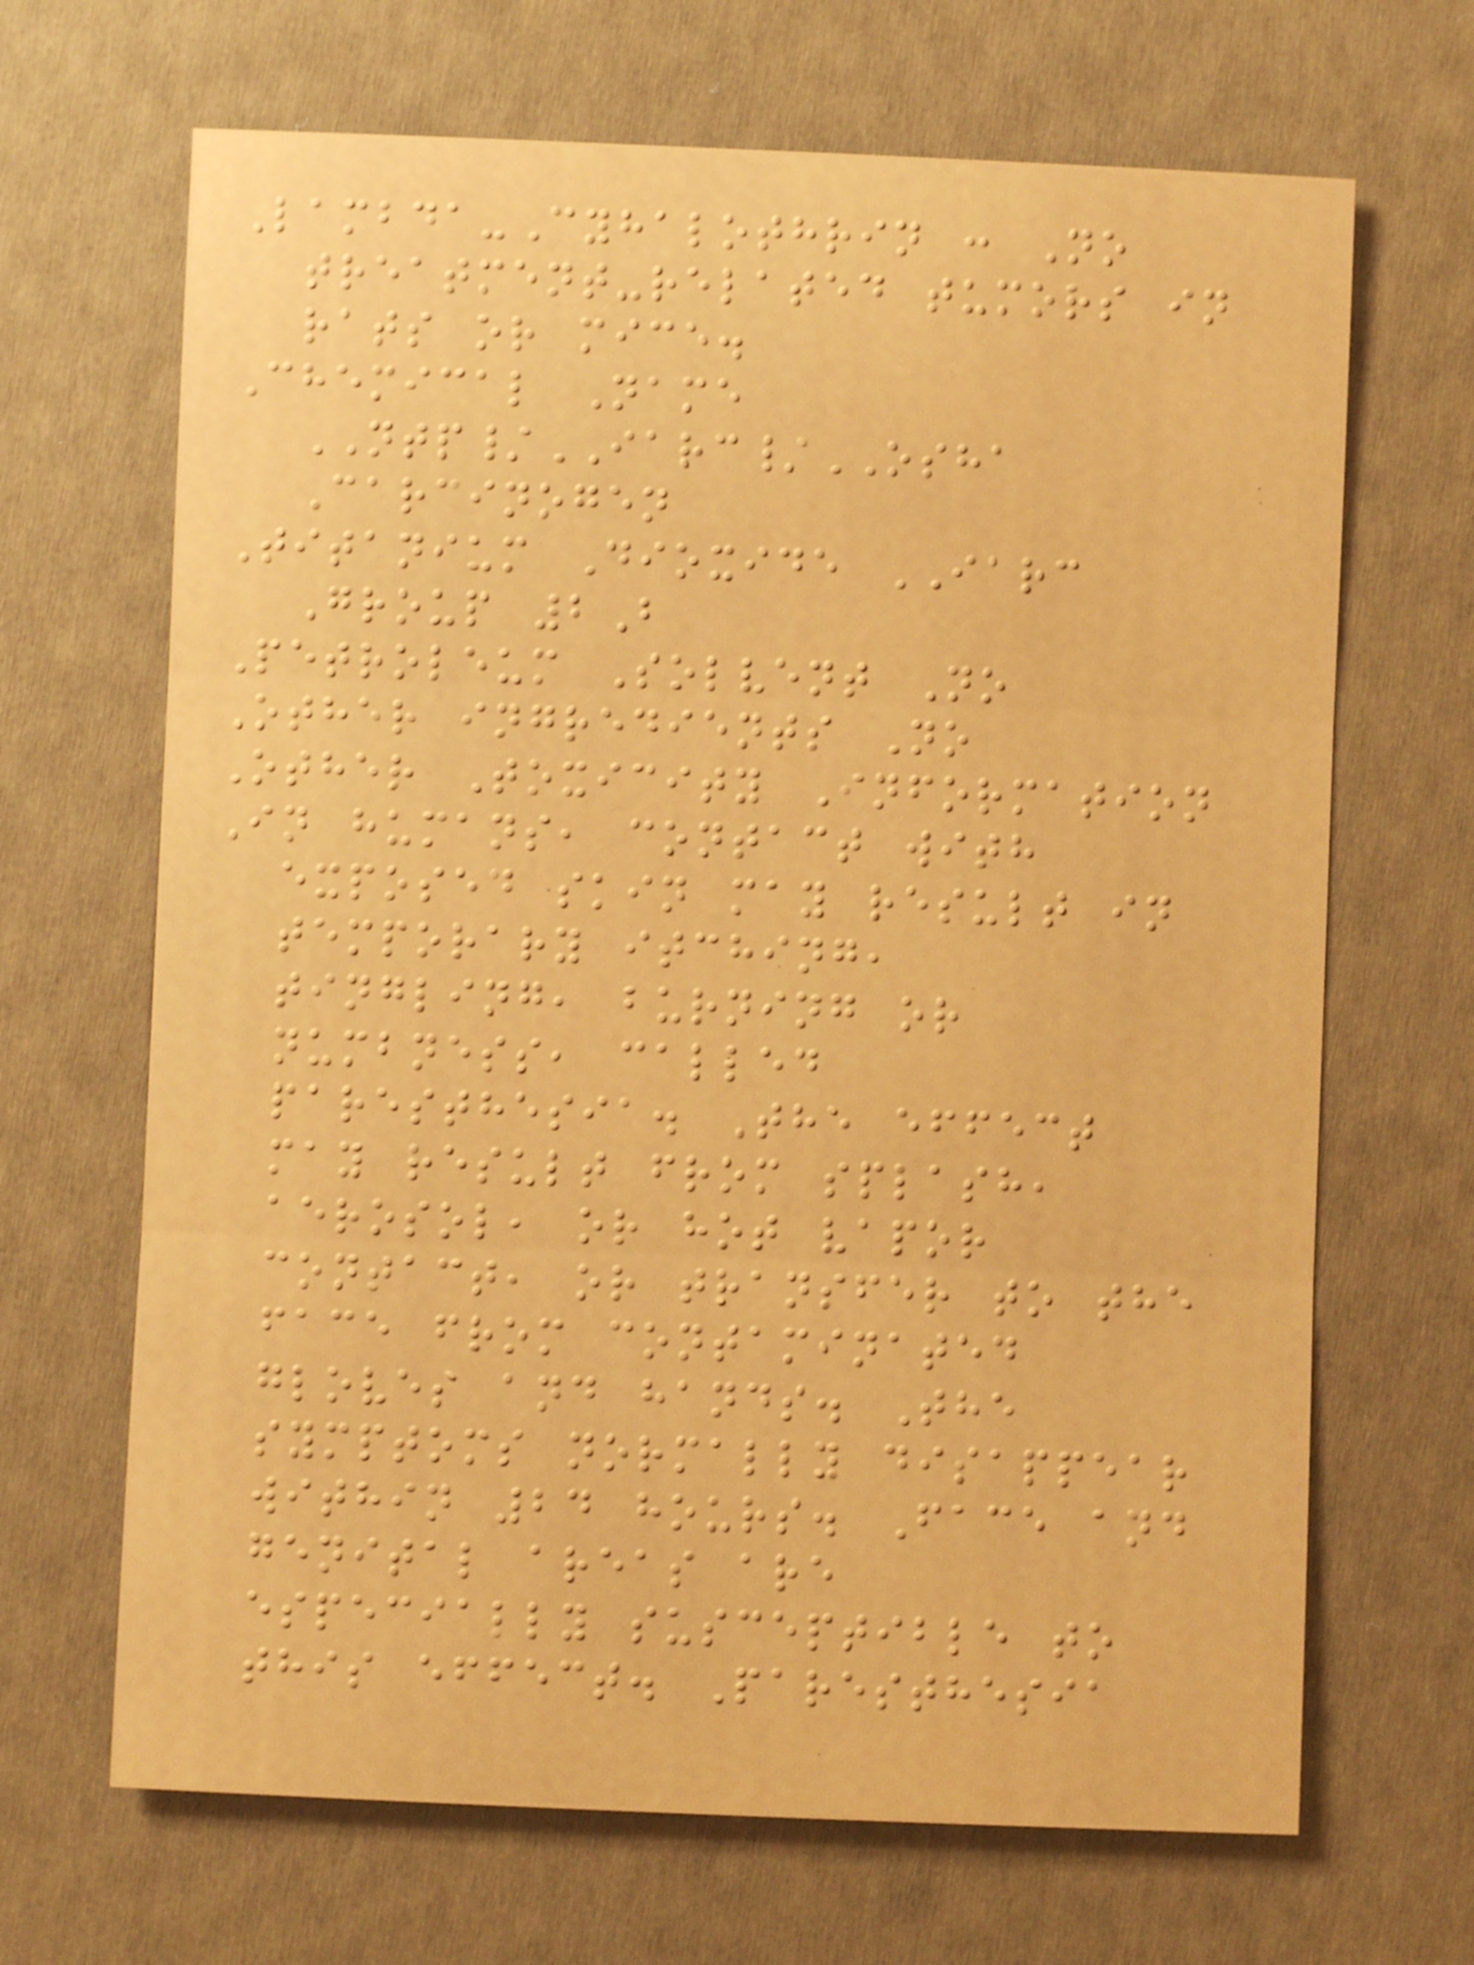Lambda-Cyhalothrin : No
treatment-related tumors in
rats or mice.
Chemical Name
NTP/IARC/OSHA
Carcinogen
Titanium Dioxide IARC
Group 2B
Petroleum Solvent No
Other ingredients No
Other Toxicity Information
In humans, contact with
exposed skin may result in
temporary itching,
tingling, burning or
numbness, called
paresthesia. The effect
may result from splash,
aerosol, or hot vapor
contact, or transfer to the
face from contaminated
gloves and hands. The
symptoms normally disappear
within 24 hours. Face and
genital areas are
especially susceptible to
this effect. Paresthesia
